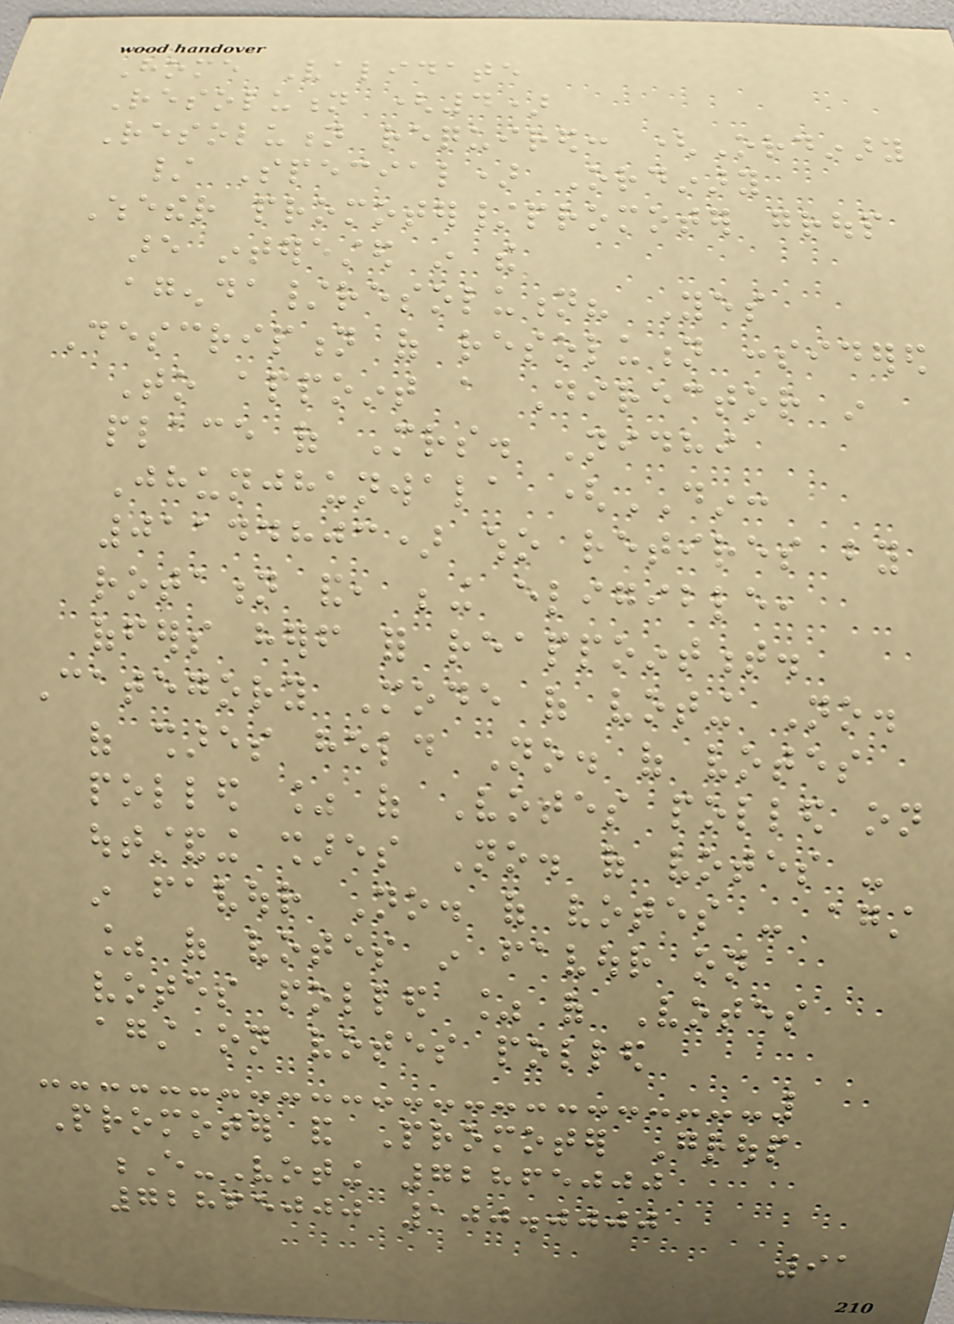Home Validate
Resolution (4)
Resolution required: (Ordinary
/ Special) Ordinary
Whether promoter/promoter group
are interested in the
agenda/resolution? Yes
Description of resolution considered
To appoint a Director in
place of Mrs. Nidhi
Jhunjhunwala (DIN:
01144803) who retires by
rotation and, being eligible,
offers herself for reappointment.
Category Mode of voting No.
of shares held No. of votes
polled % of Votes polled on
outstanding shares No. of votes -
in favour No. of votes - against
% of votes in favour on
votes polled % of Votes
against on votes polled
Promoter and Promoter Group
E-Voting 72865000
72865000 100.0000
91
